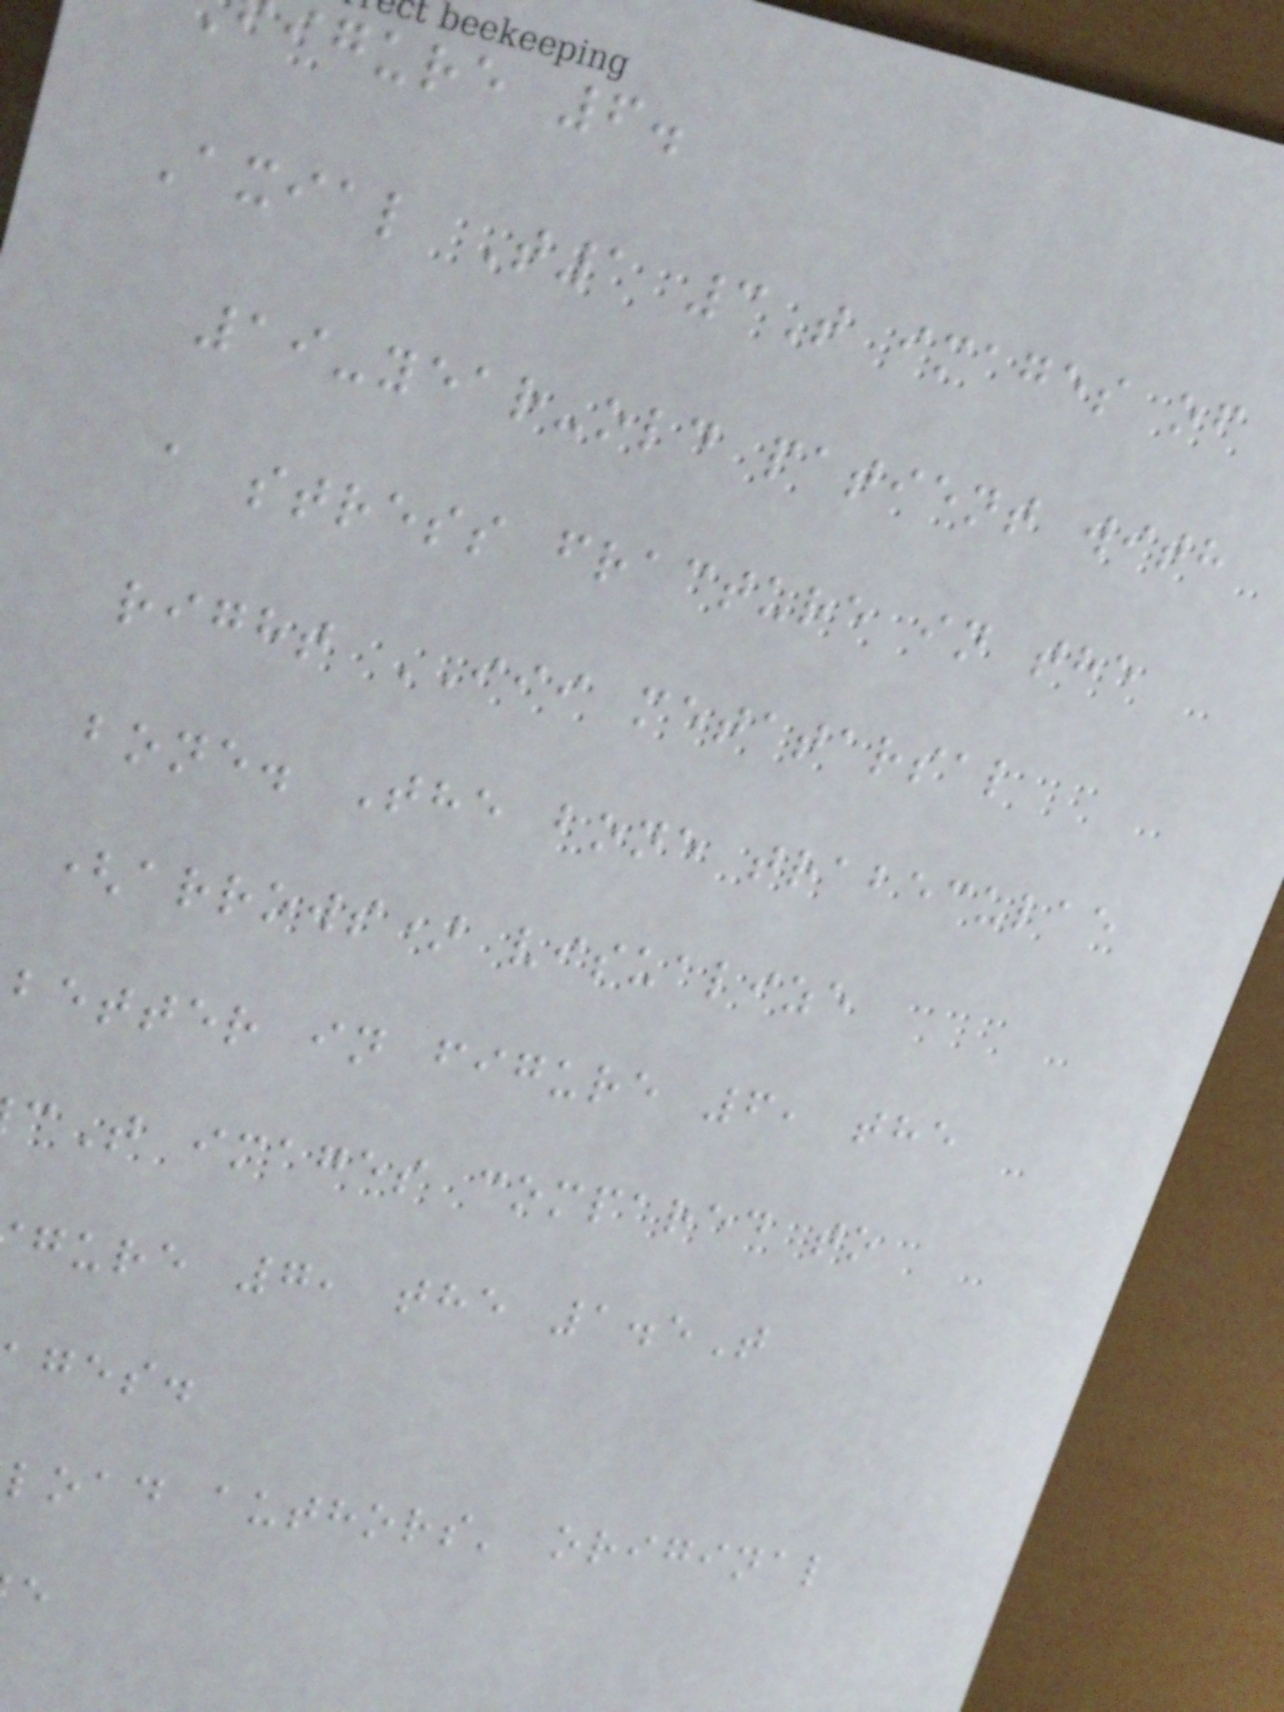igure 6.
Axial T1 3T images of
19-year-old patient with
a stress fracture in the
right III metatarsal
bone. The bone trabeculae
(arrows) visualize
better in figure 6, the
T images compared to
gure 7, the 1.5T
ges.
load authors' original
